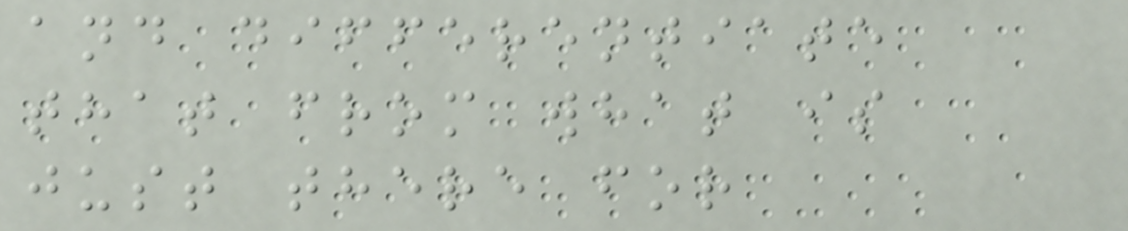and differentiate
that from what is
just there for
